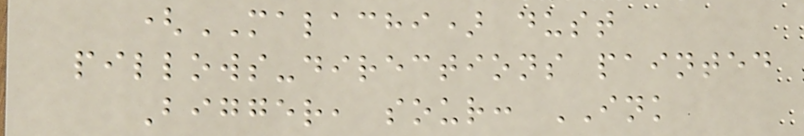(MALACHI) dust
pillows-directions painted
Bigger, sour: INK
